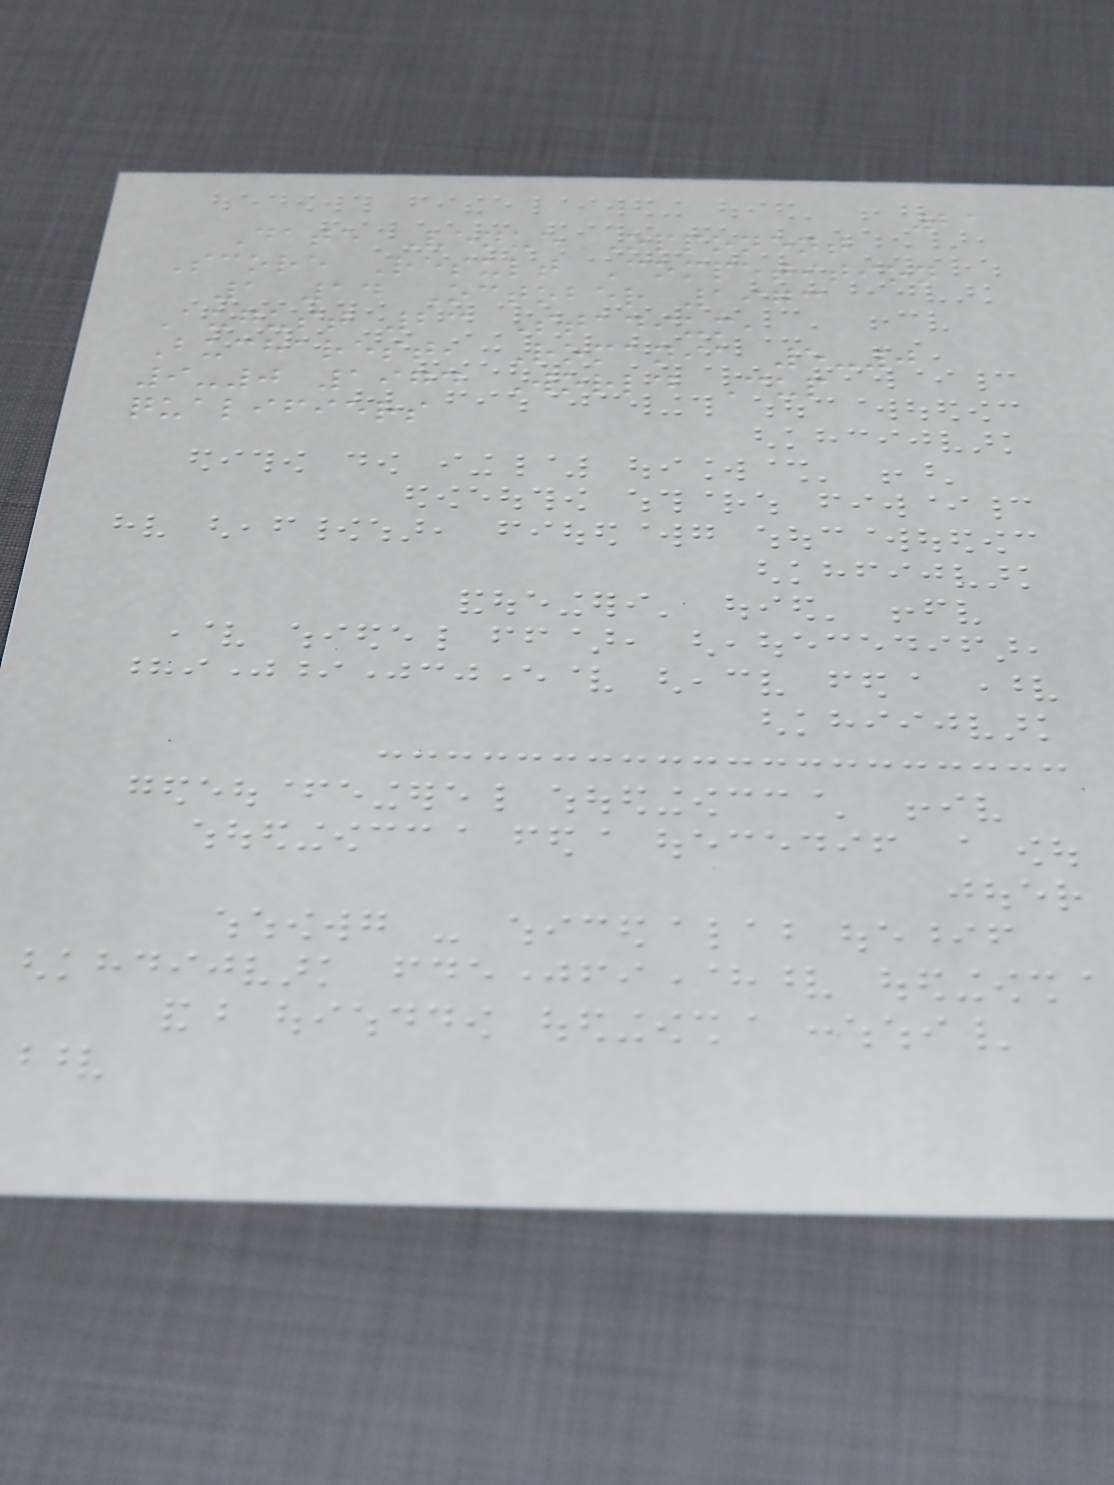21
Date Venue Opponent
Score Result Competition
1 14 October 1973
August 23 Stadium,
Bucharest, Romania 5-0
9-0 1974 World Cup
qualifiers
